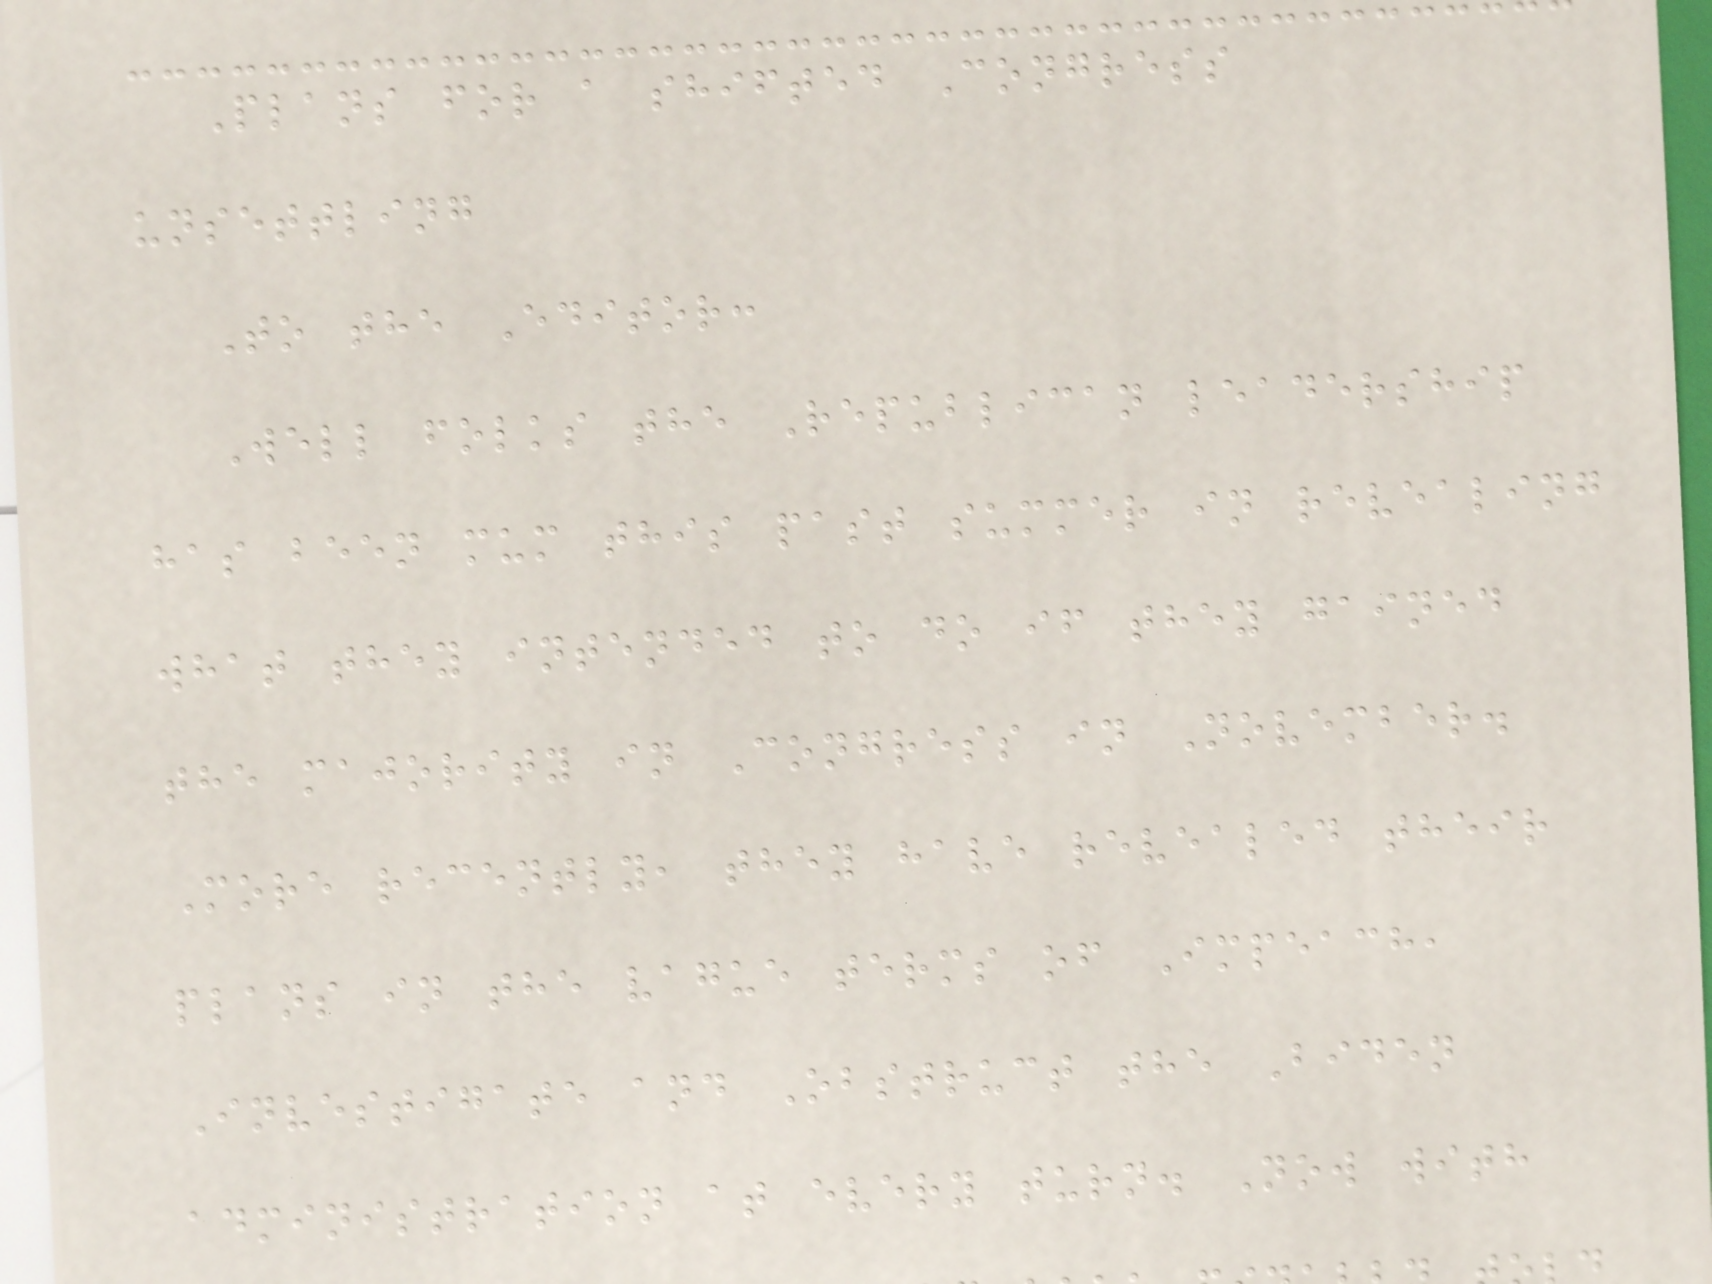Plans for a shifted Congress
unsettling
To the Editor:
Well folks the Republican leadership
has been mum this past summer in revealing
what they intended to do if they gained
the majority in Congress in November.
More recently, they have revealed their
plans in the vague terms of Impeach,
Investigate and Obstruct the Biden
administration at every turn. Now with
